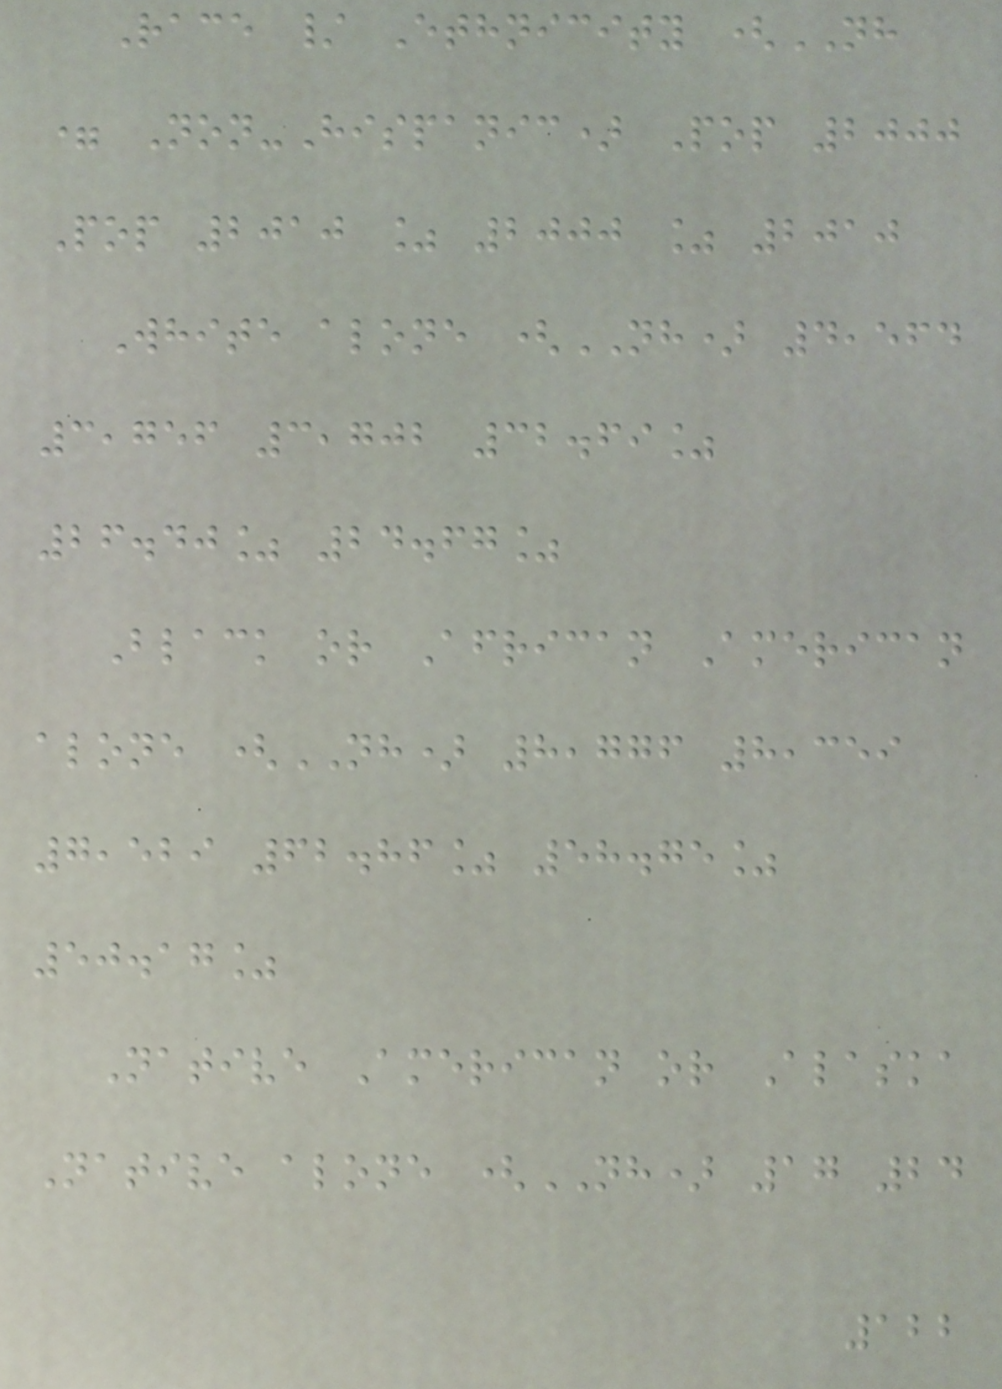Race / Ethnicity (NH
= Non-Hispanic) Pop 2000
Pop 2010 % 2000 % 2010
White alone (NH) 4,564
3,756 3,702 32.69%
26.40% 24.67%
Black or African American
alone (NH) 8,776 8,359
7,529 62.86% 58.75%
50.17%
Native American or Alaska
Native alone (NH) 17 24
122
